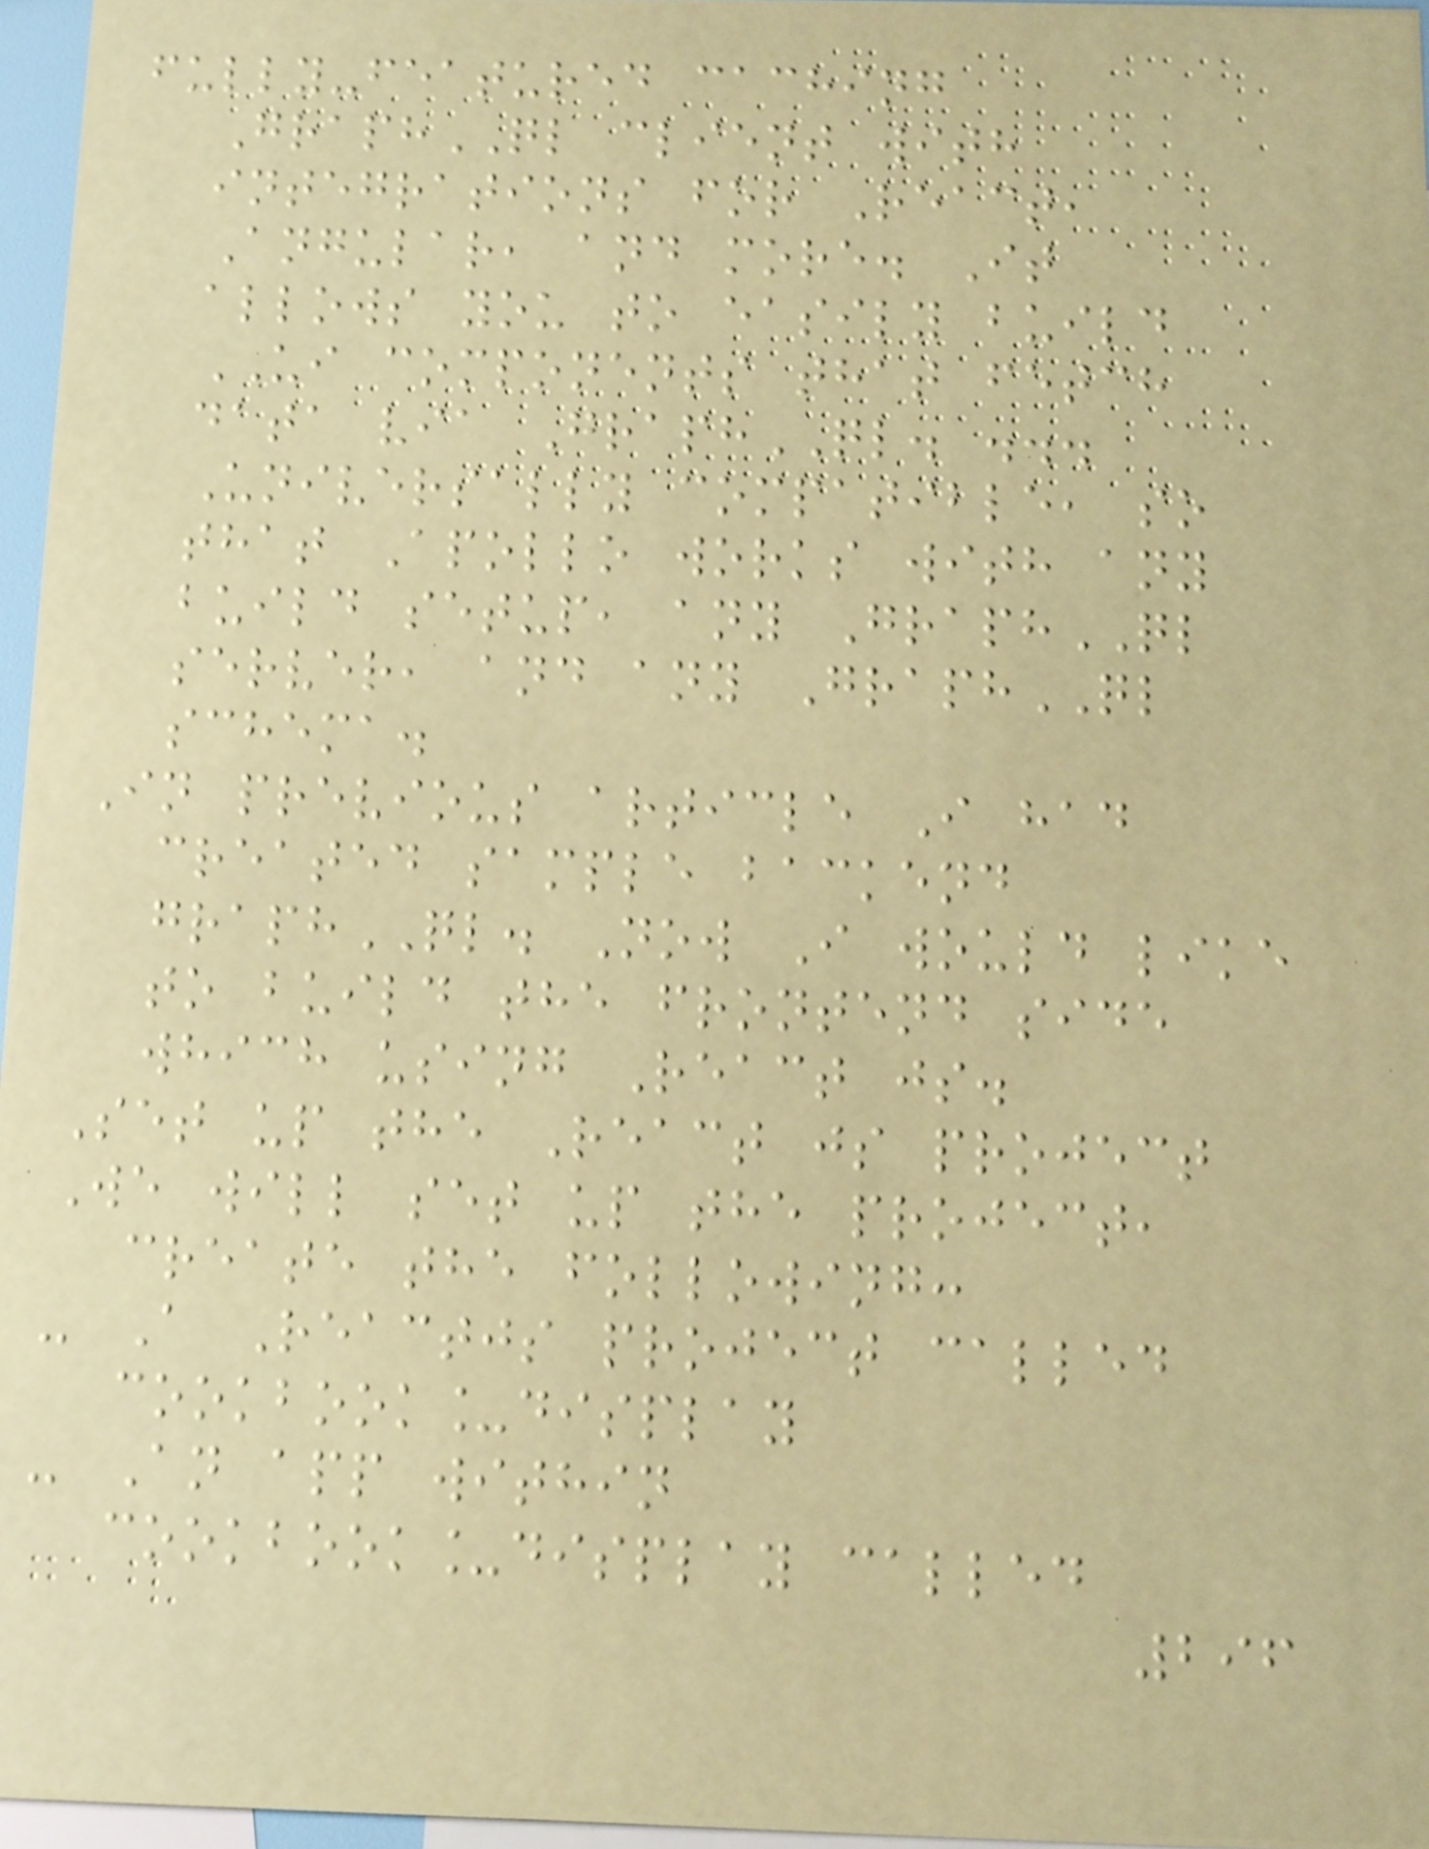fully-featured caching
GraphQL client with
integrations for React,
Angular, and more. It
allows you to easily build
UI components that fetch
data via GraphQL. ...
Universally compatible, so
that Apollo works with any
build setup, any GraphQL
server, and any GraphQL
schema.
In previous article I had
created sample backend
graphQL. Now I would like
to build the frontend side
which using React js.
Set up the React js project
We will set up the project,
create the following:
- A Reactjs project called
cookbook_display
- An app within
cookbook_display called
296
